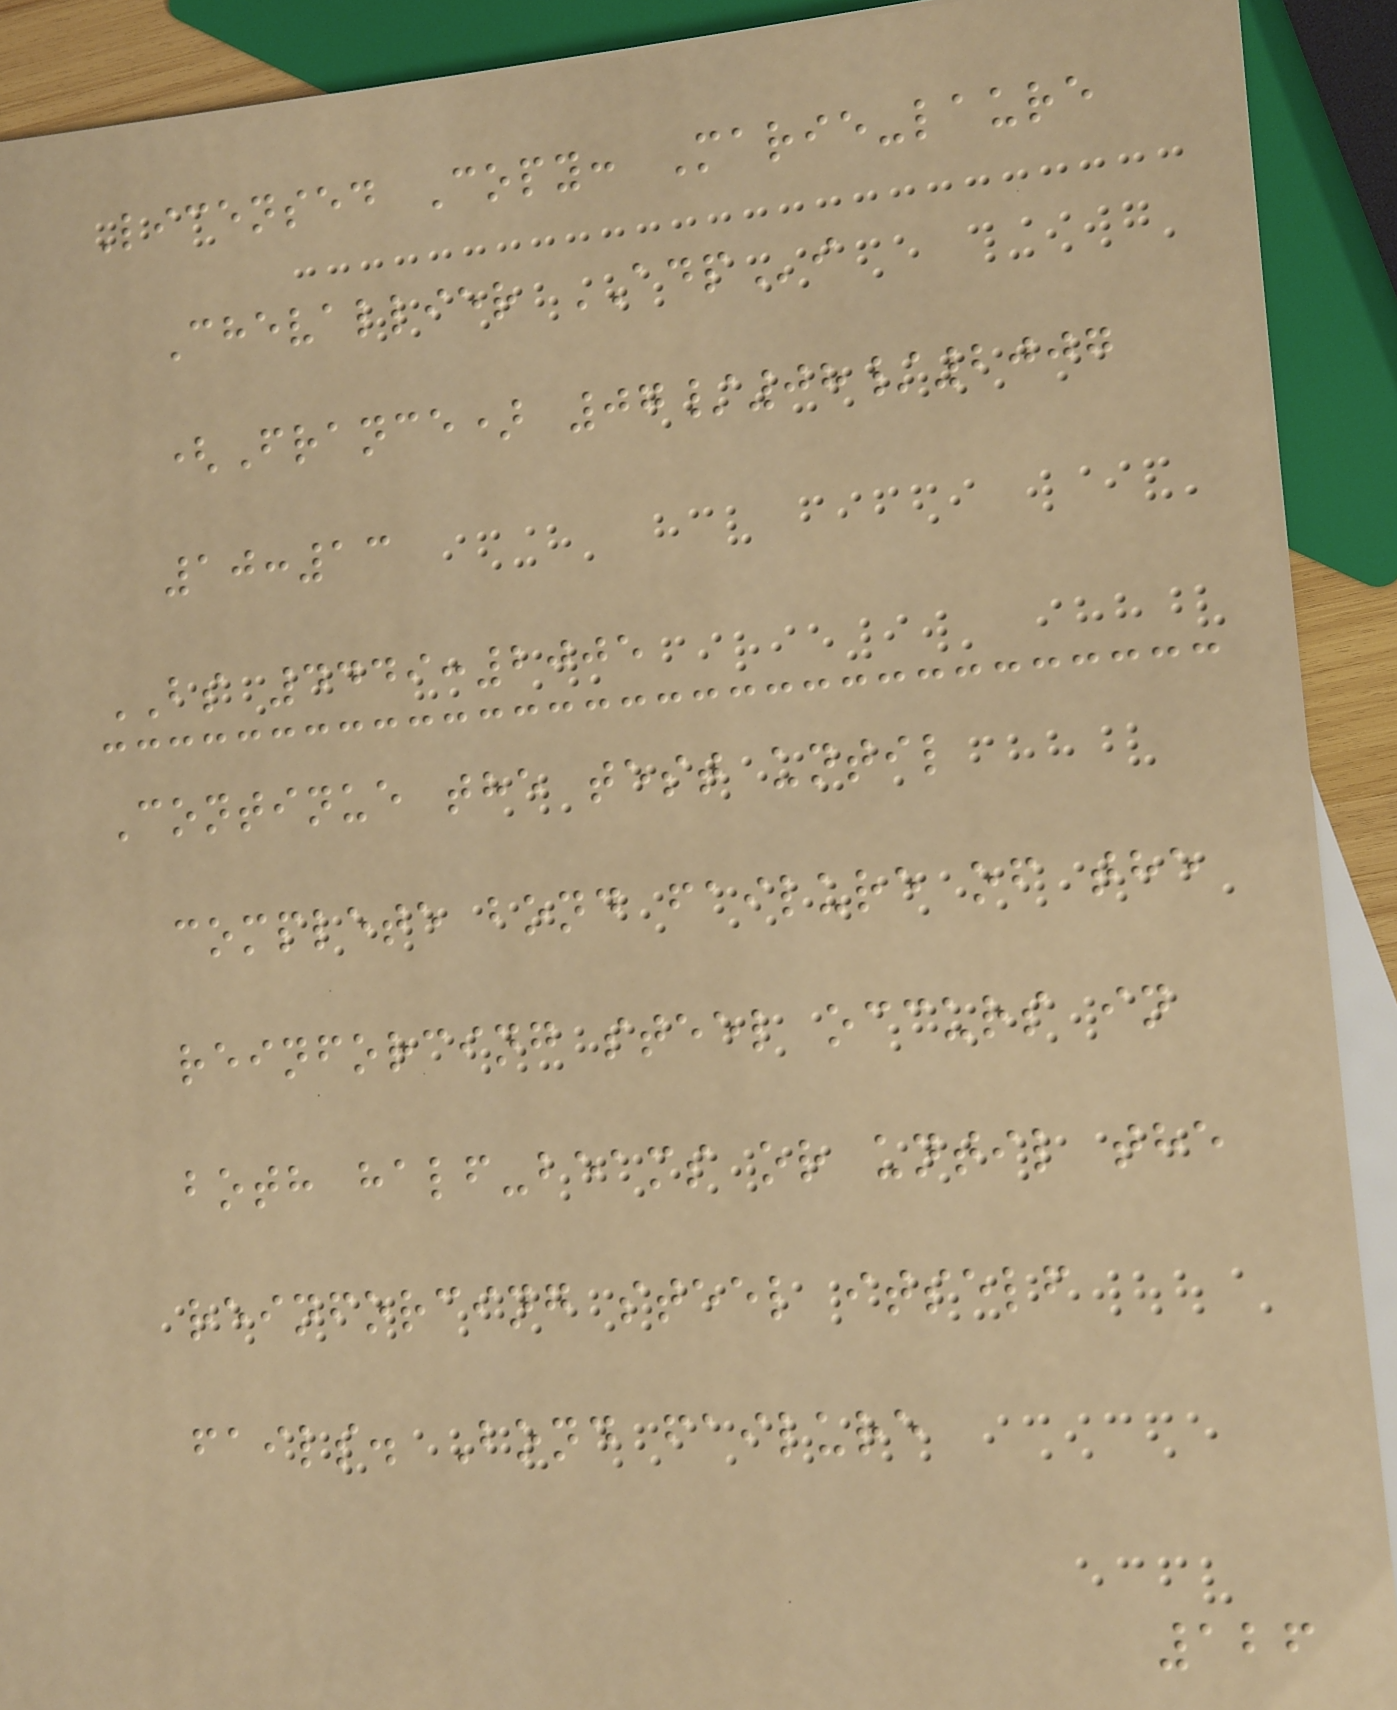Licensed Copy: Marie-laure
Chevallier ADPi
(France) 07/08/2007
10:13
BS 4449:2005
Continue the test until
complete bond failure of the
reinforcing steel occurs in
both half-beams or until the
reinforcing steel itself
fails. Bond failure
126
